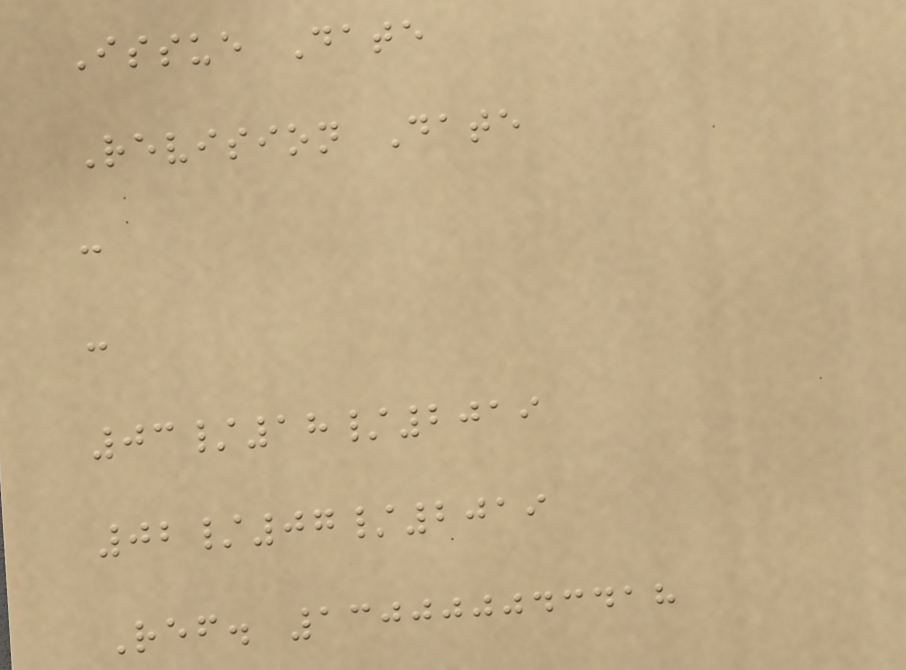Issue Date
Revision Date
:
:
03/18/2019
02/07/2019
Ref. 130000043418
